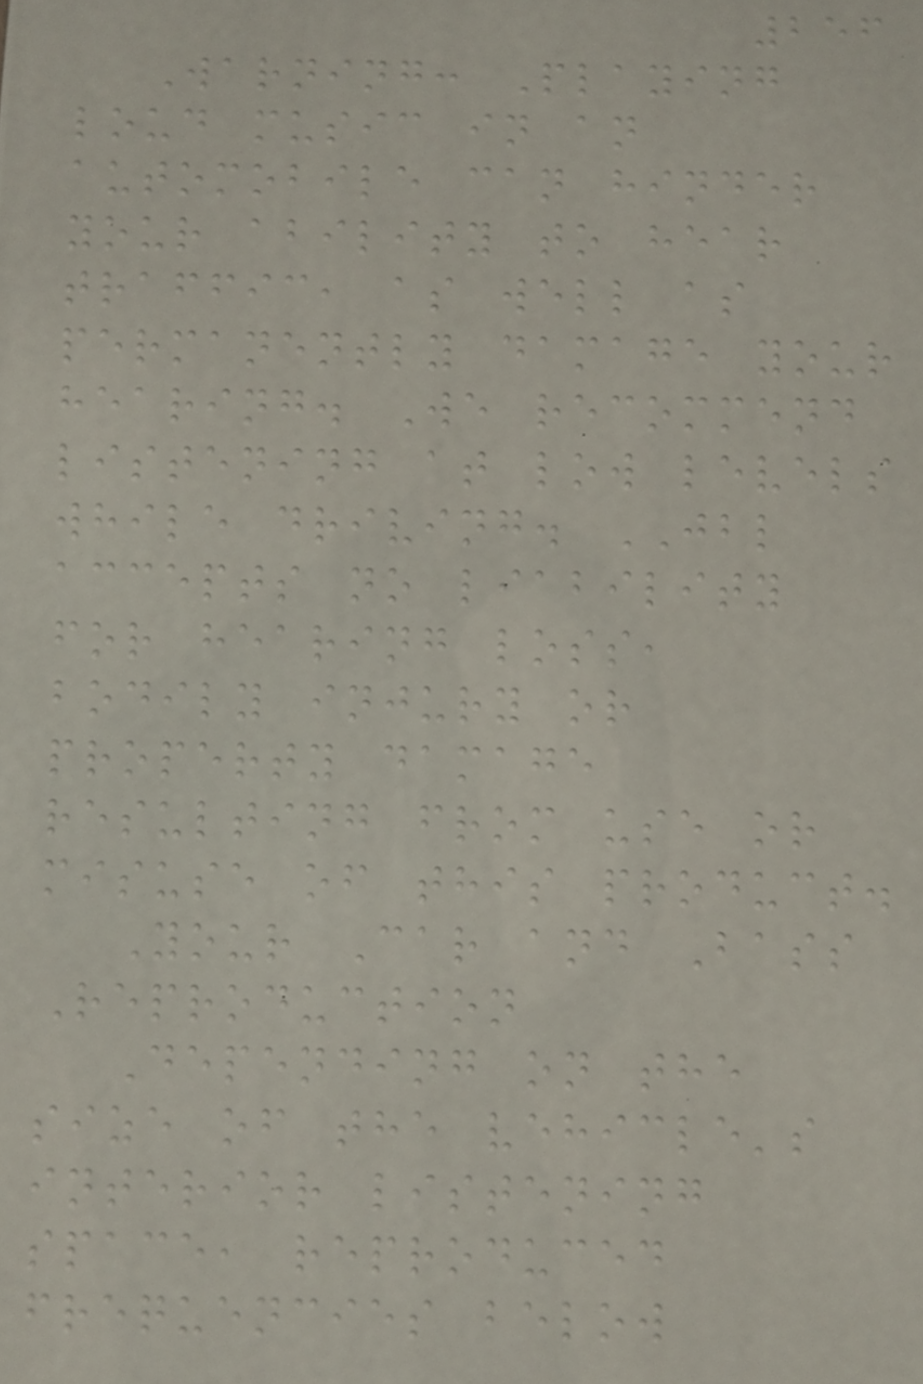256
Warning: Playing
loud music in an
automobile can hinder
your ability to hear
traffic, as well as
permanently damage your
hearing. We recommend
listening at low levels
while driving. JBL
accepts no liability
for hearing loss,
bodily injury or
property damage
resulting from use or
misuse of this product.
Your Car and Bass
Reproduction
Depending on the
size of the vehicle's
interior listening
space, reproduced
frequencies below
